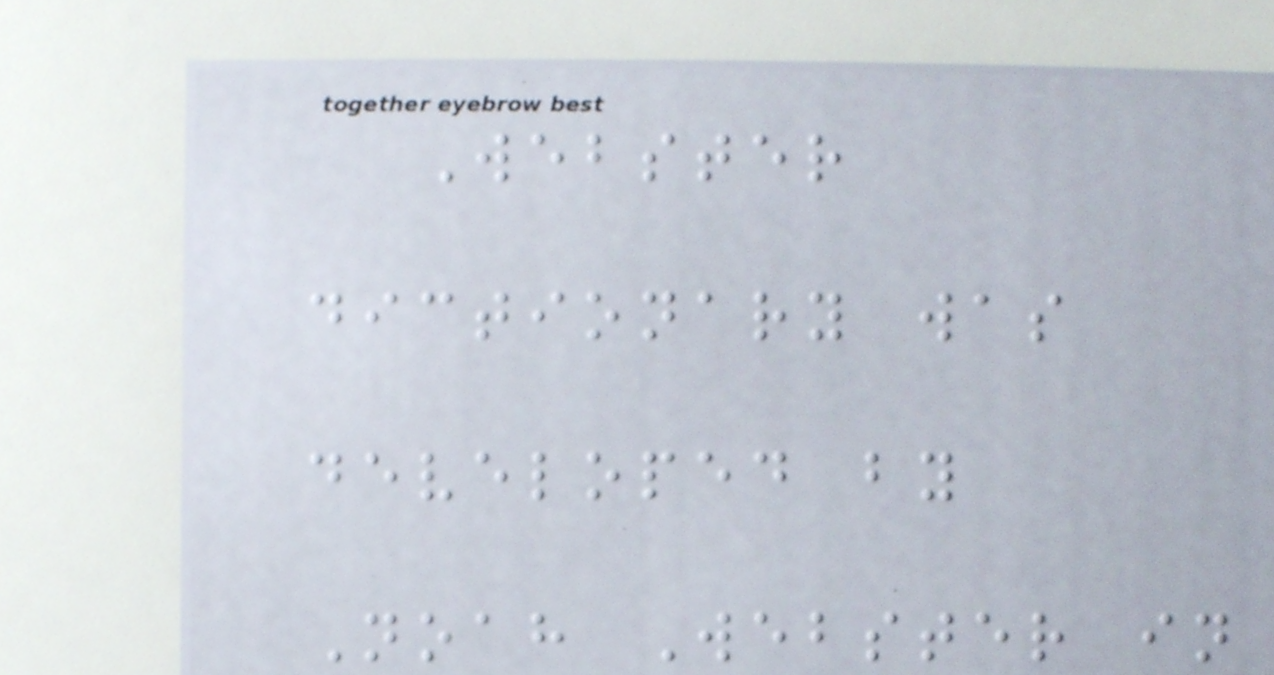Webster
dictionary was
developed by
Noah Webster in
